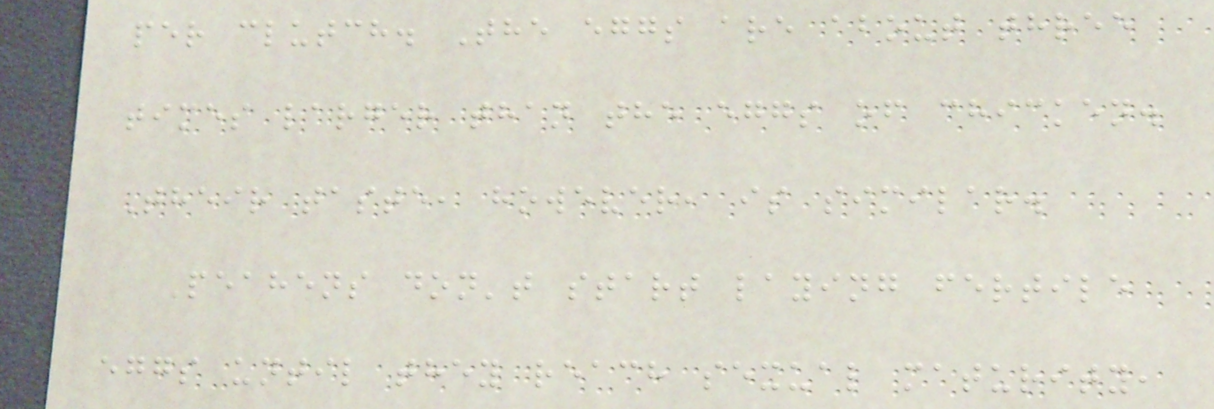per clutch. The eggs are about three
times larger than the eggs of chicken.
Their taste, however, is similar.
Peahens don't start laying fertile
eggs until they reach sexual maturity,
